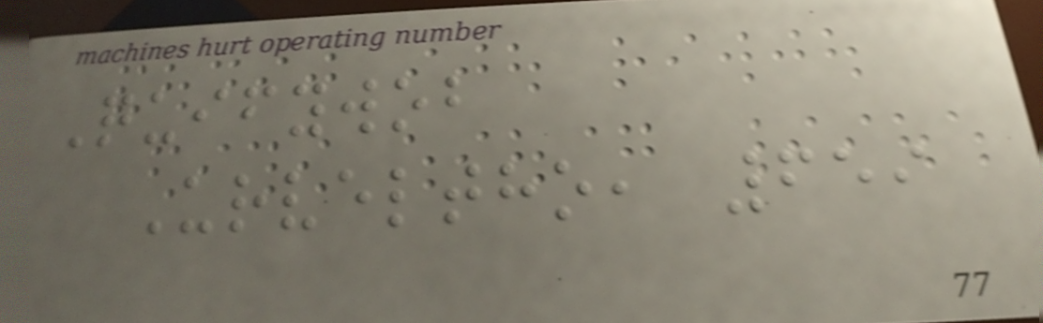Quifywob
Urveltho, 659
